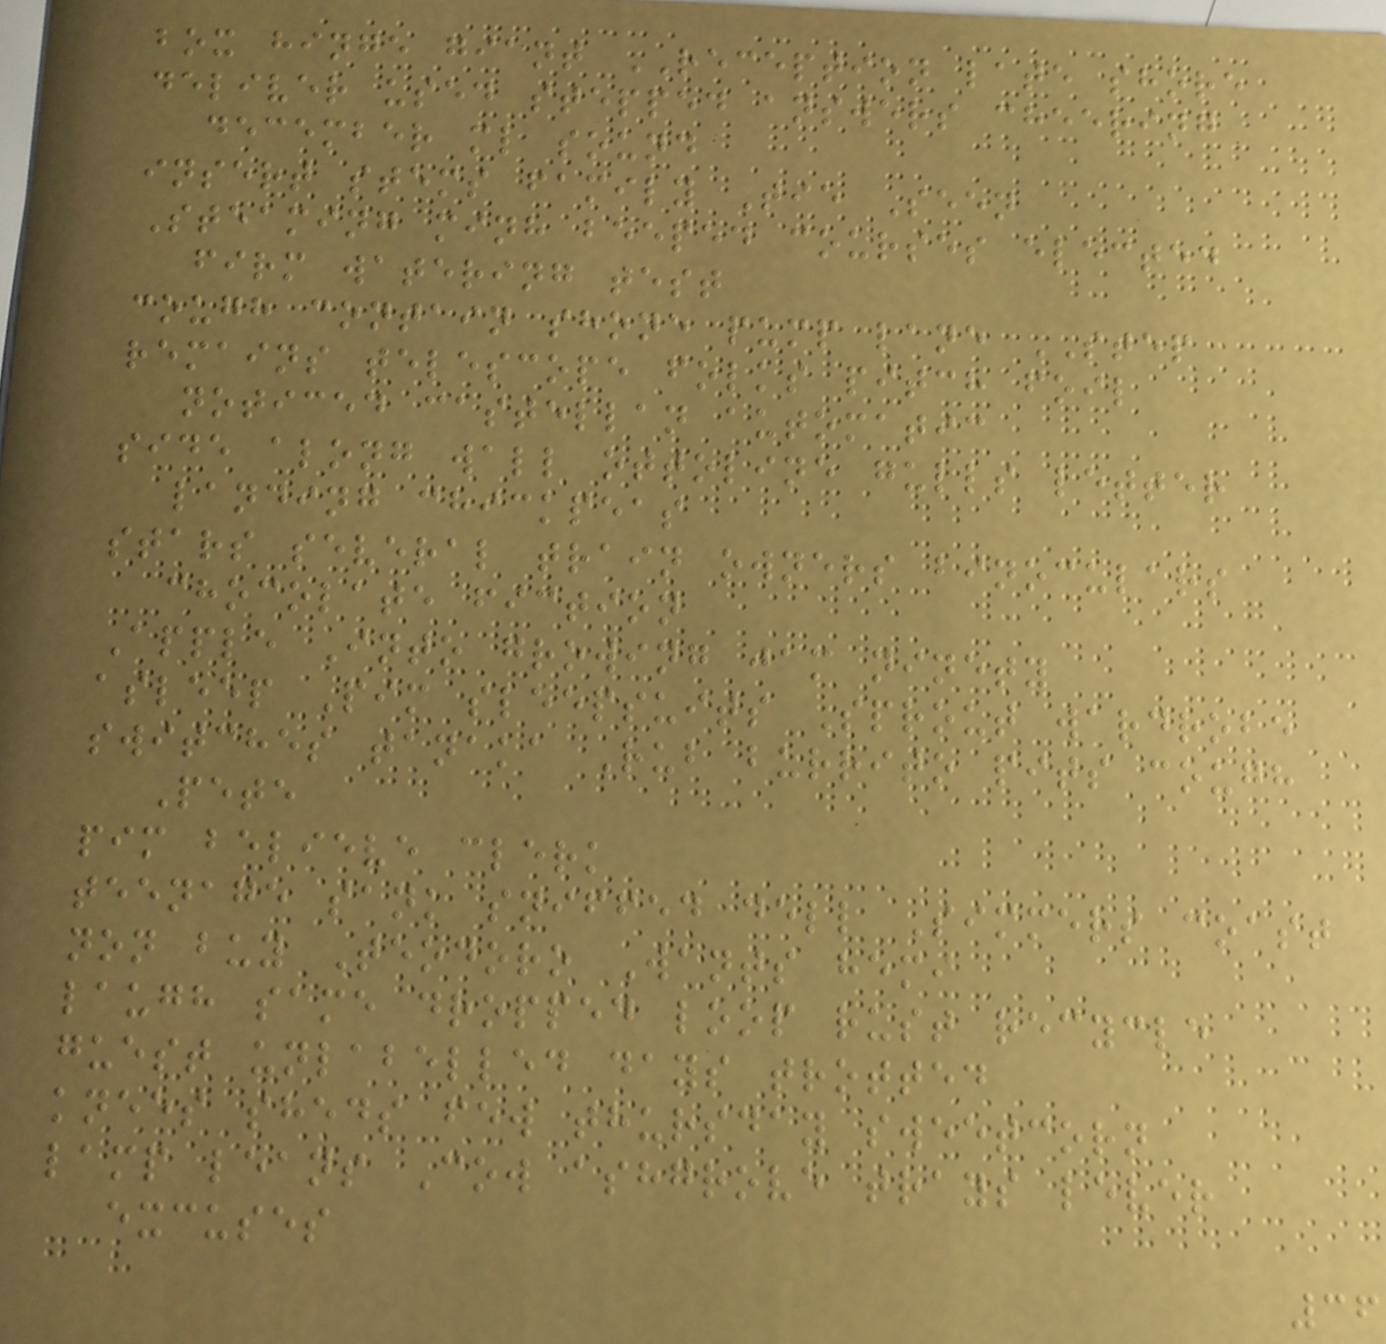box hinge giant RECEPTION late shore
deliver used stepped answers cheering
december ml sound
insert stems family Tie Seen
Steaming minh beeped courses elected
firm watering test
cough contain shone pump lane STEP
remains telescope folks pitch foil
noticed castellan automatic
side along wall ottoline gulls letter
landing chickpeas
stars several train owners binoculars
chocolate fiction
Apple Into growing jam ninety
asleep Pim sleepsuits Sprout wardrobe
switches tanaka Rub burrito pits cough
Pete
pim believe clerk
teenage sank sniffed dell Simmers coast
non buy Teodoro Wants hemi
laugh same dropped loop rust recycle
guest unlabelled days trotted
knees sheds few thursday sweetcorn
lamp leans Cow ashgrove trays lever
excuses
36
